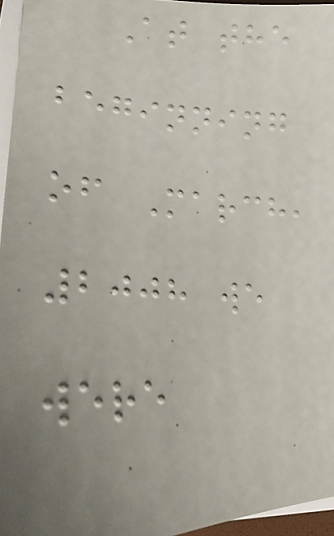At the
beginning
of March,
2008 we
were
